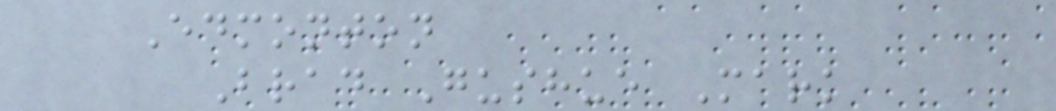Edmonton
Brad Gushue Mark
